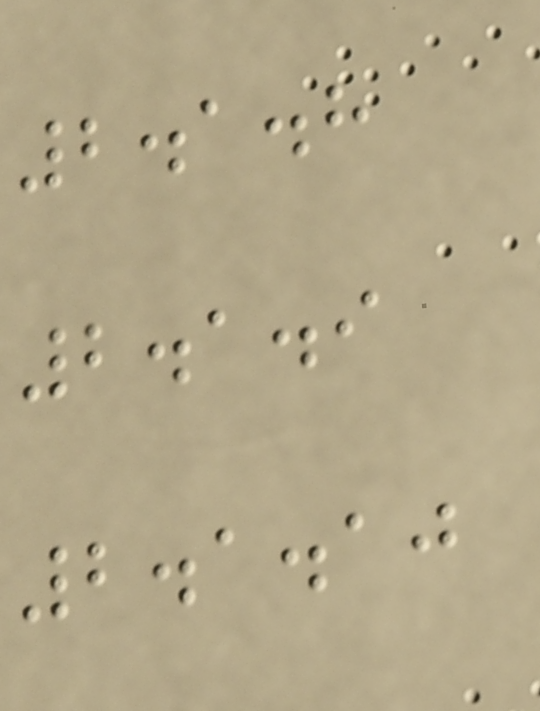2.1.8
2.1.9
2.1.10
